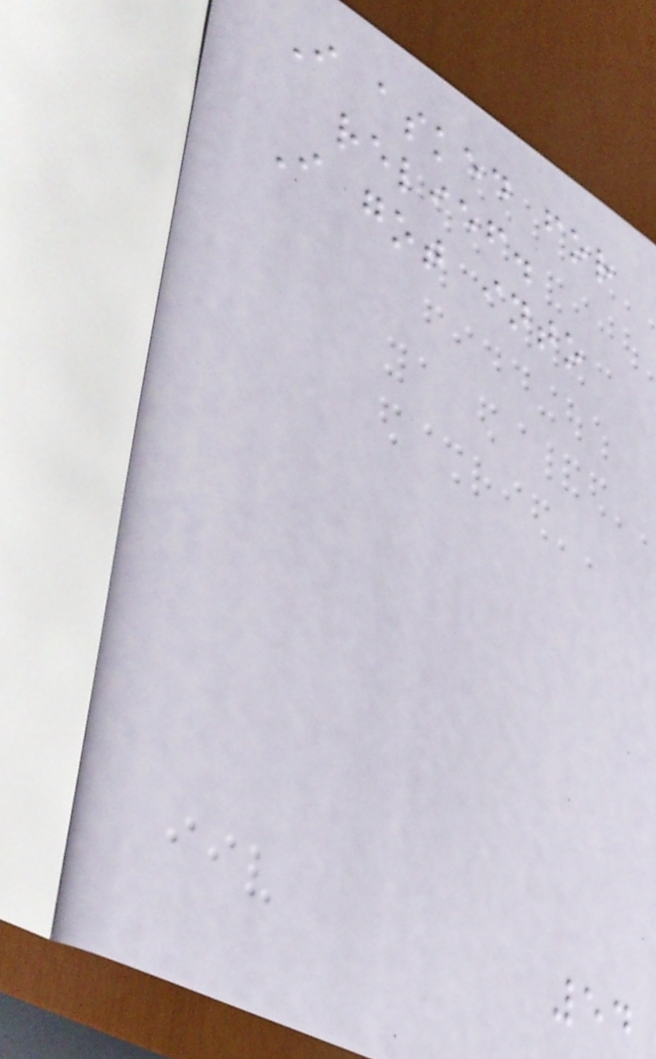I asked for
relief.
I got into
54
